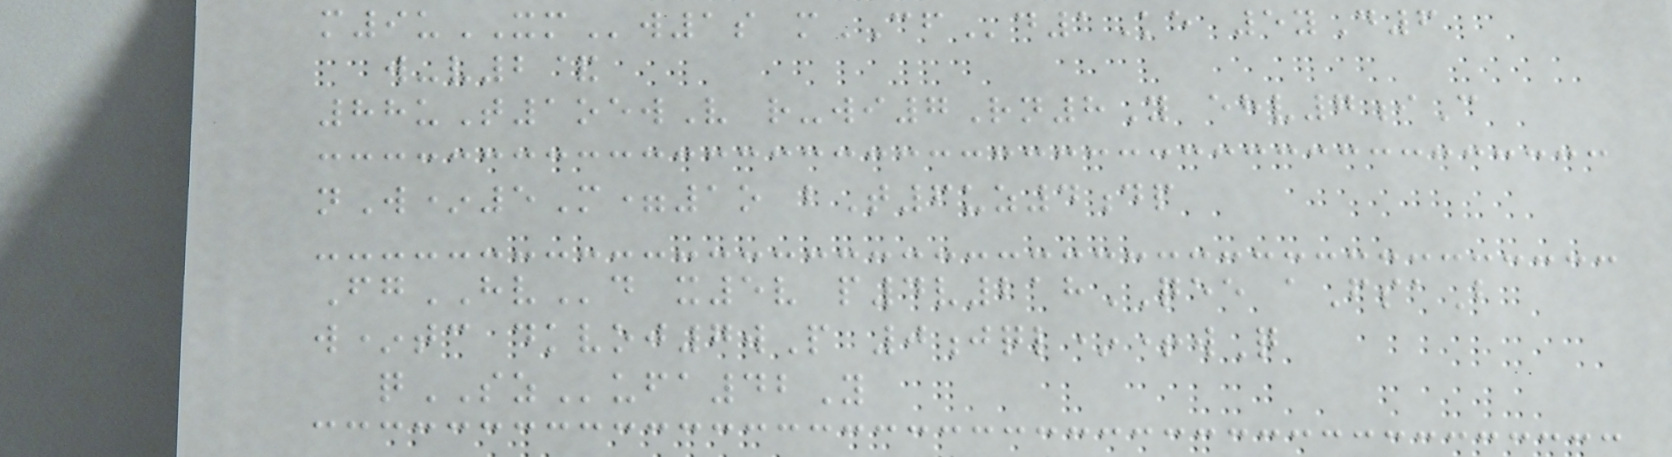m9uXMw1s mCFd1Ke 5yD6
w-v2&
88uT1oewV r-wi7Rn8Y ehv7iC
nW*5M=1o bT6uz4dp
FgHVd x5v p4v218QEE aFsaB
w*tc dkvoj7wP 0jql*+wQ
qSZufa42Y
